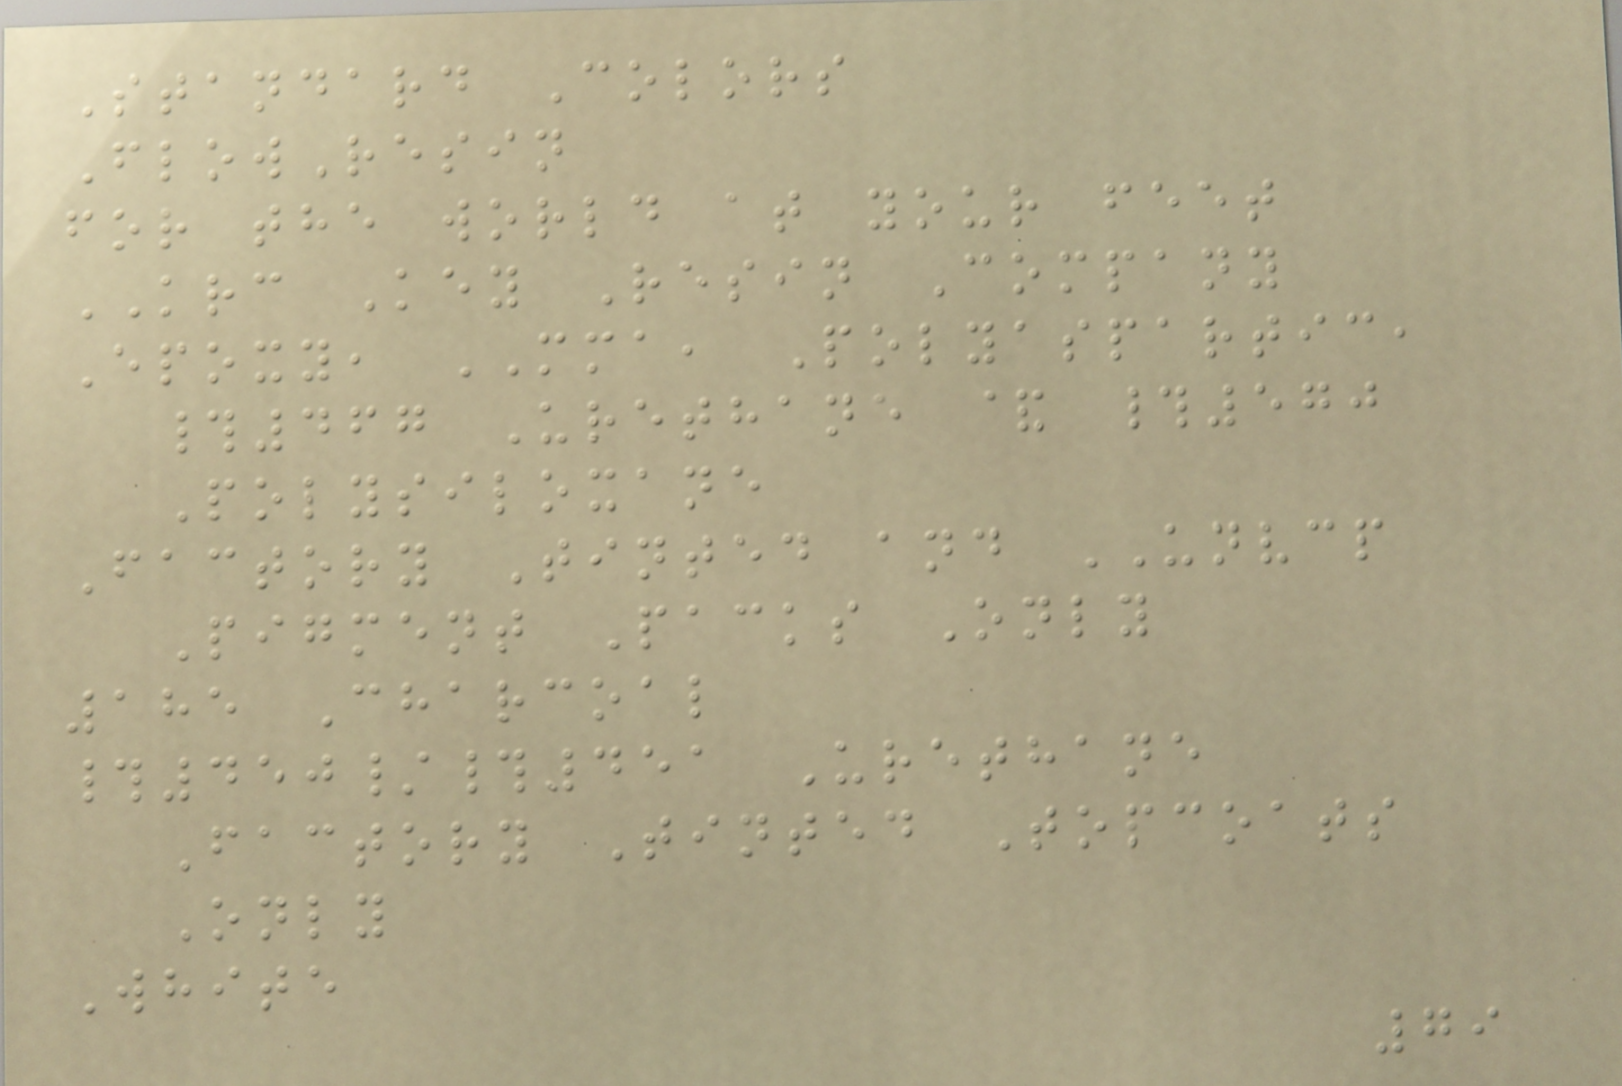Standard Colors
FlowResin
for the world at your feet
KRC Key Resin Company
Epoxy, MMA, Polyaspartic,
#467 Urethane & #570
Polysiloxane
Factory Tinted and UNVCP
Pigment Packs Only
185 Charcoal
#450/#451 Urethane
Factory Tinted Topcoats
Only
White
79
